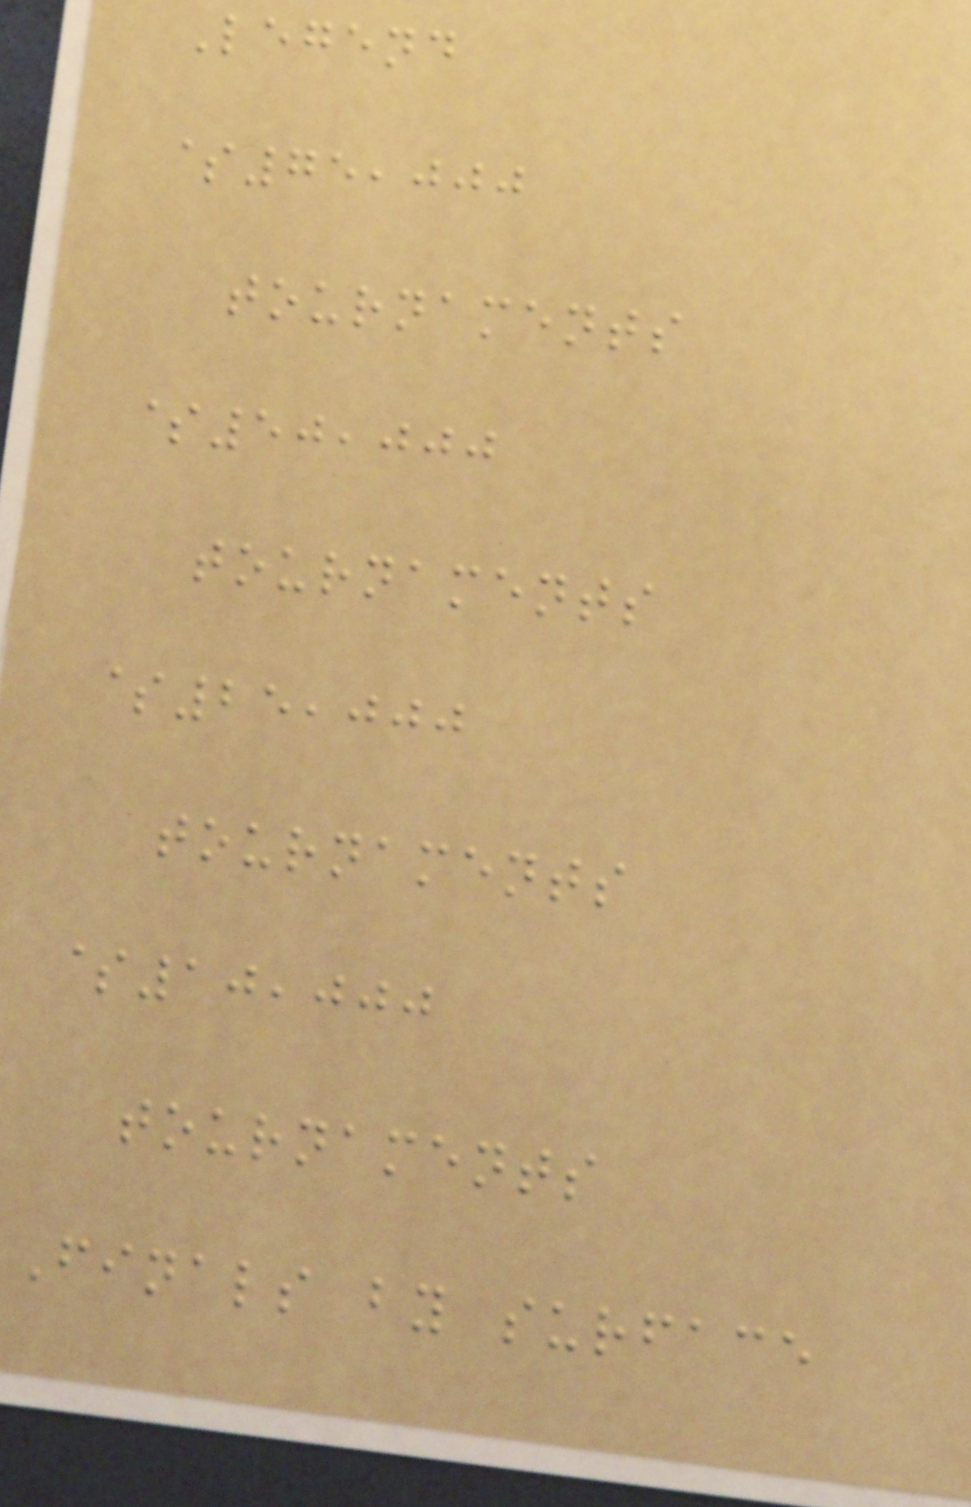Legend
$75,000
tournaments
$50,000
tournaments
$25,000
tournaments
$10,000
tournaments
Finals by surface
